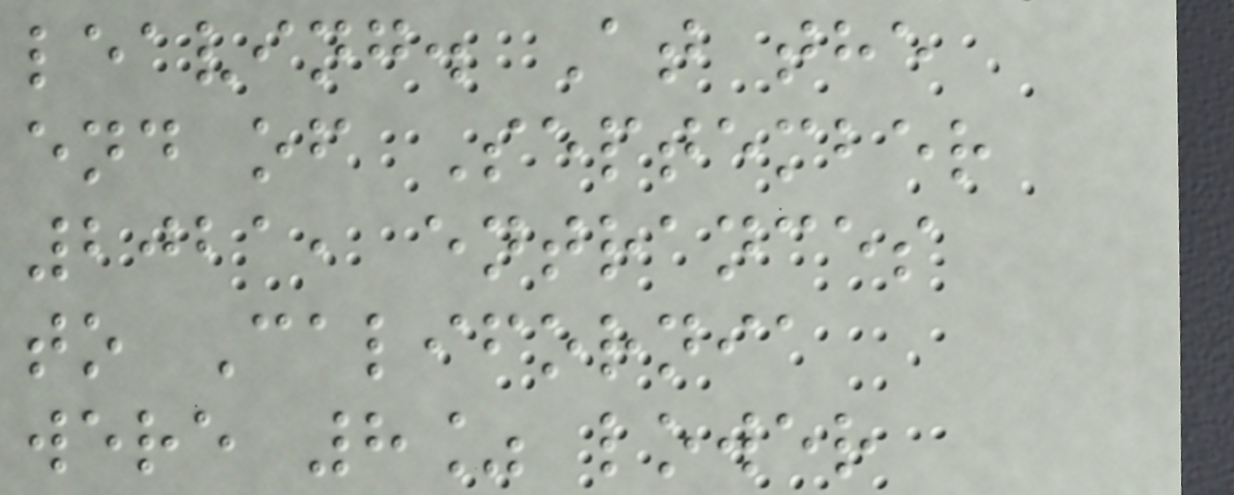leaving. At the
end of September
2021, entrances
to California
were 8% lower
